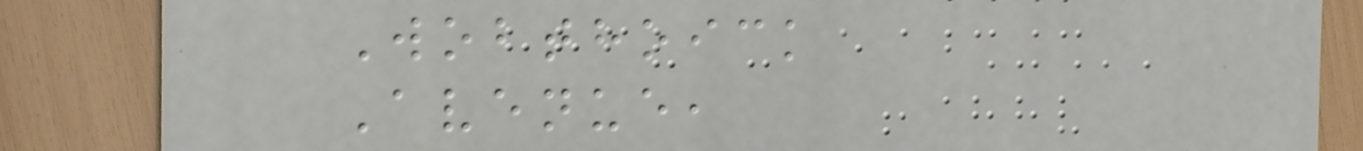Wobthoick
Avenue,
